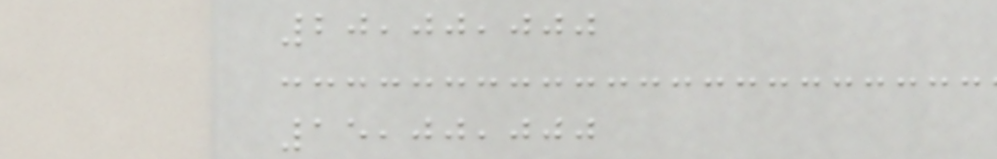20,00,000
15,00,000
